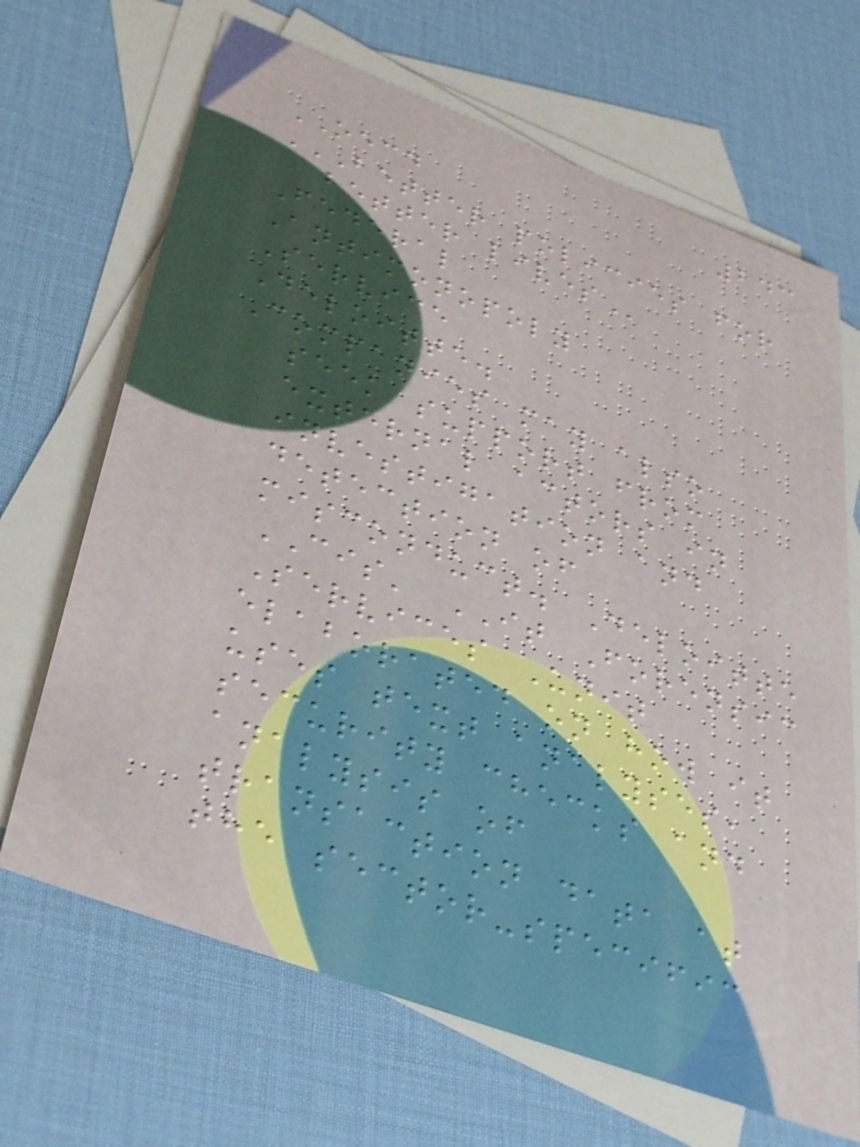243
OECD
BETTER POLICIES FOR
BETTER LIVES
Federal
Antimonopoly
Service
Deloitte.
Companies may also
seek support from
external actors in
investigation and
detection of
misconduct. Deloitte
CIS' IT Forensic
Services Unit
elaborated on how it
uses text analyses,
security checks and
analysis of
transaction data at
the sector-specific
